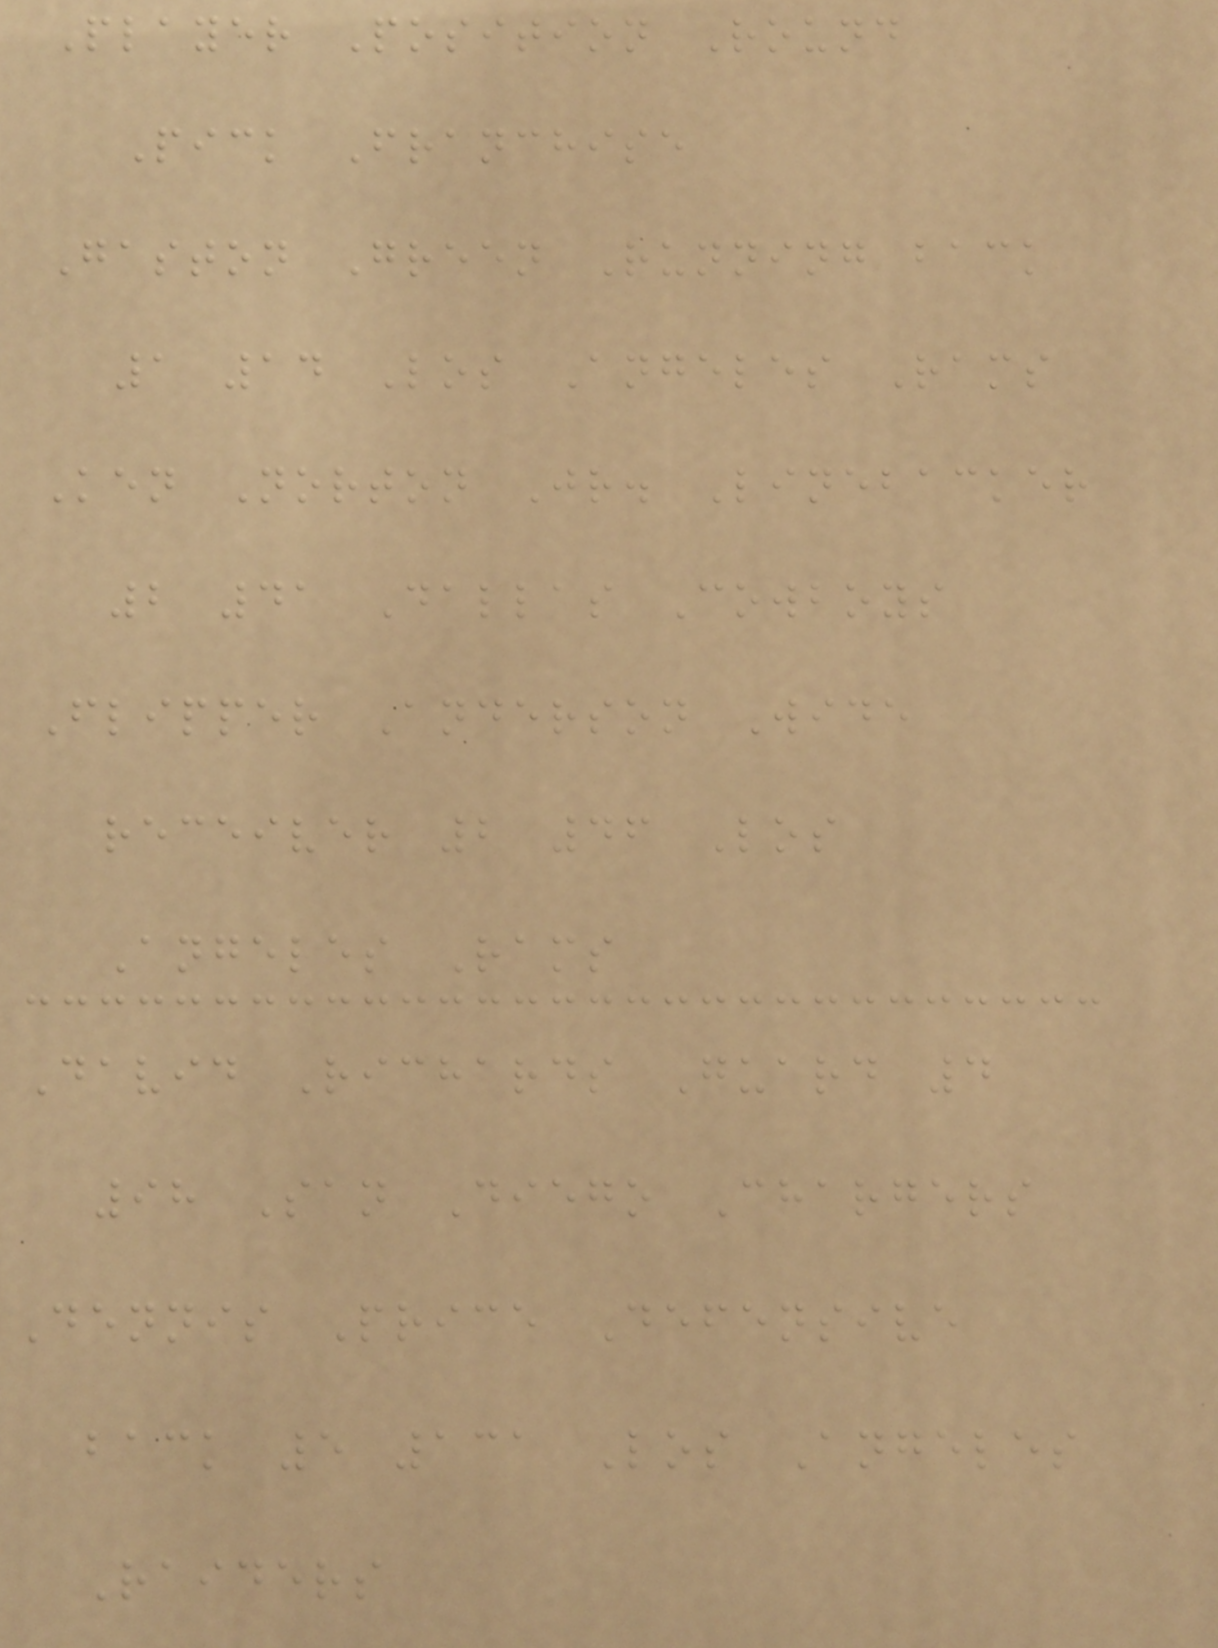Player Position Round
Pick Franchise
Gaston Green Running back
1 14 Los Angeles Rams
Ken Norton Jr. Linebacker
2 41 Dallas Cowboys
Flipper Anderson Wide
receiver 2 46 Los
Angeles Rams
David Richards Guard 4
98 San Diego Chargers
Dennis Price Defensive
back 5 131 Los Angeles
Raiders
